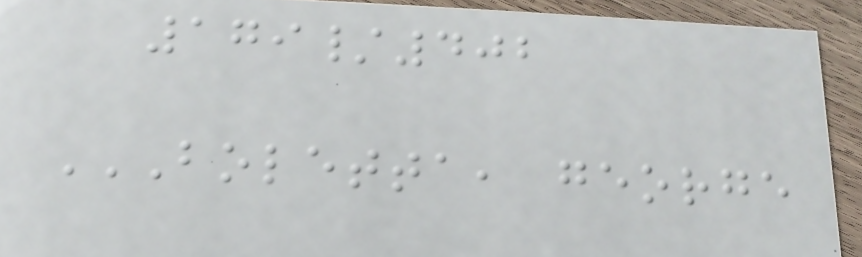179/402
BOLETTA, GEORGE
